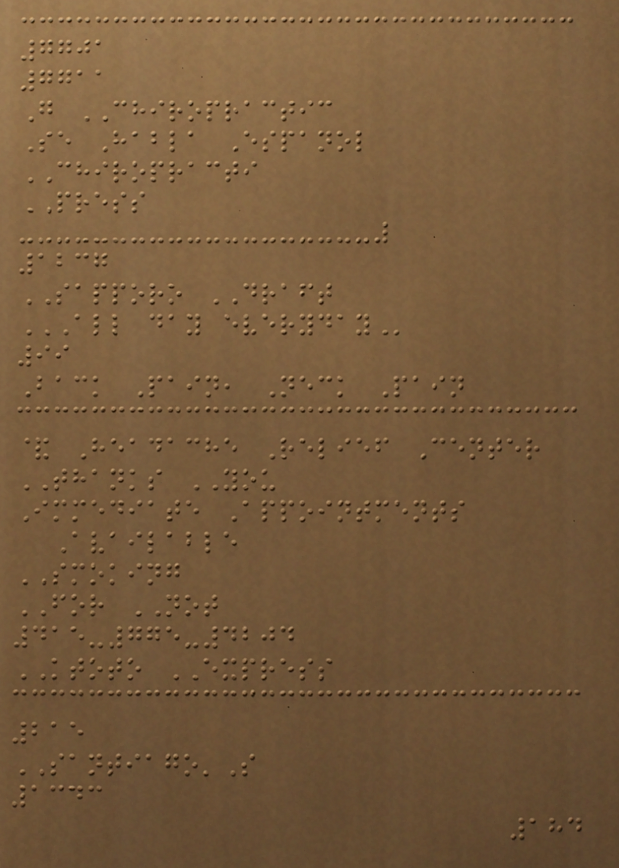7701
7711
G CHIROPRACTIC
Se Habla Espanol
CHIROPRACTI
PRESS
1237
SAPPORO DRAFT
ALL DAY EVERYDAY
99
Back Pain, Neck Pain
& Headache Relief Center
THANKS YOU
Immediate Appointments
Available
SMOKING
FOR NOT
415-775-4204
KTOTO EXPRESS
215
SANTIAGO'S
1343
184
